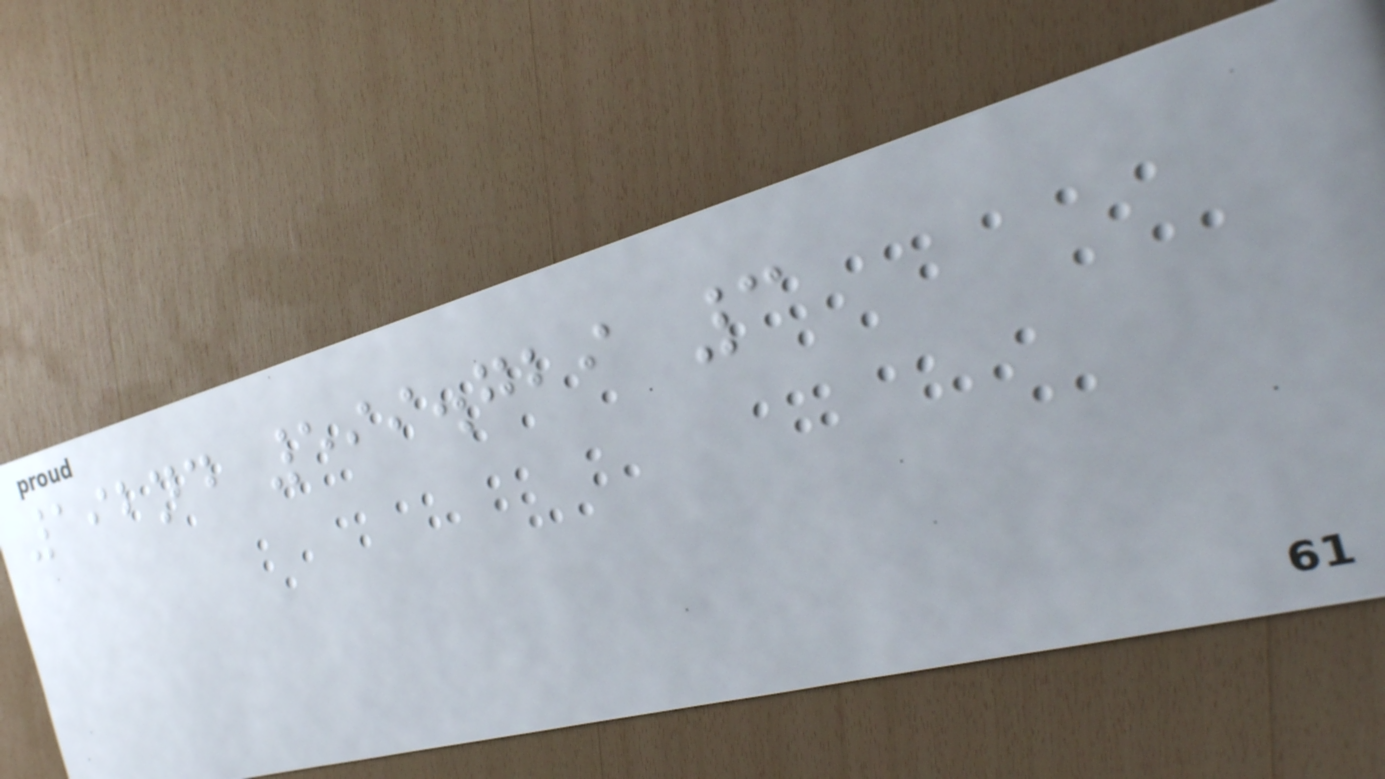192nd 599.729 3
